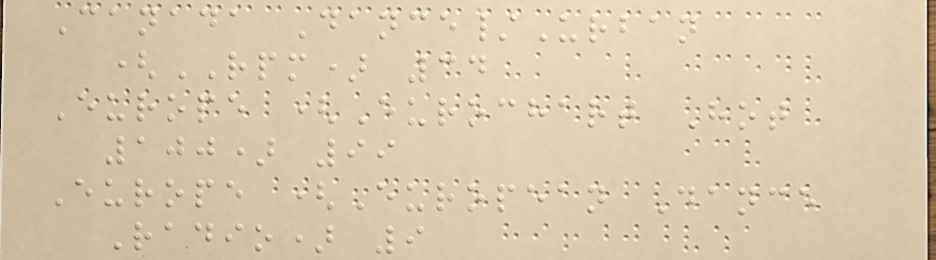Canada Dance/Urban
(RPM) 34
Europe (Eurochart Hot
100) 99
Europe (European Dance
Radio) 9
